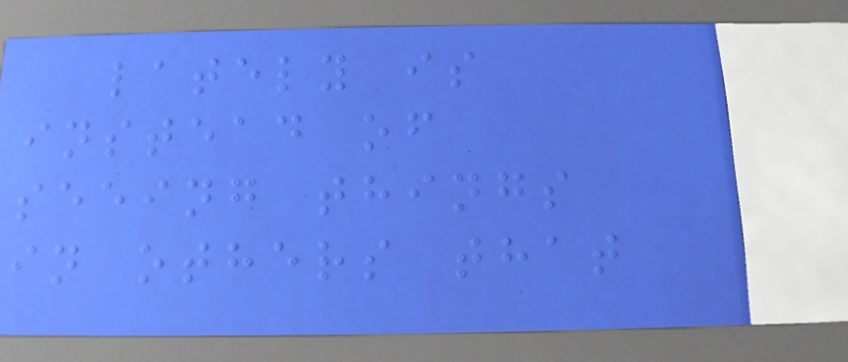lately is
instead of
seeing things
in others that
